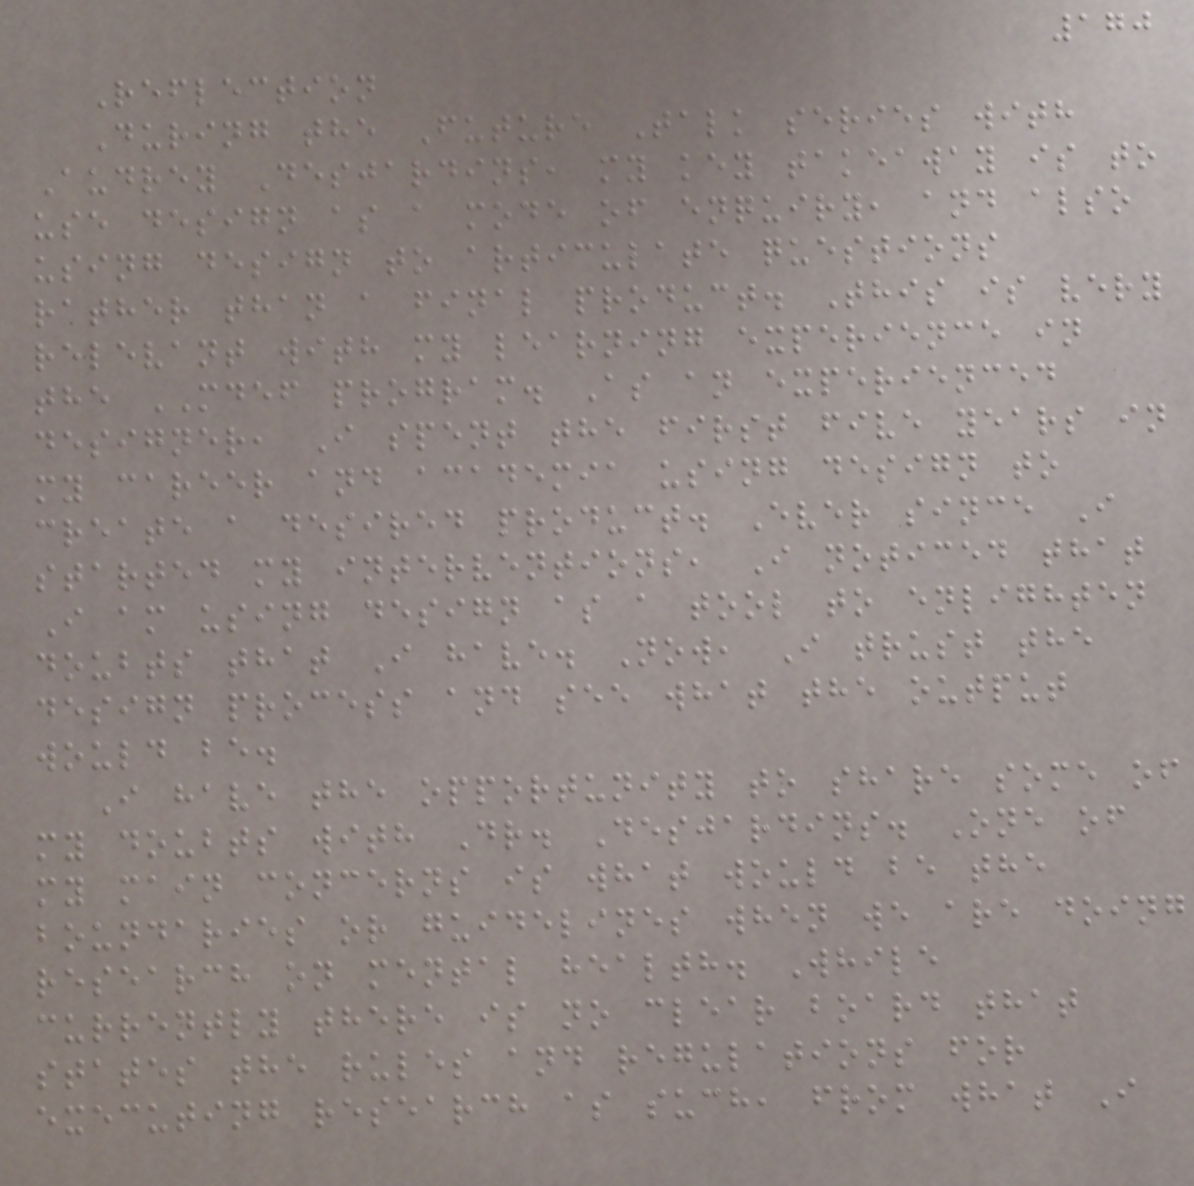170
Reflection
During the Future Talk series with
Audrey Desjardins, my key takeaway is to
use design as a mode of enquiry, and also
using design to articulate questions
rather than a final product. This is very
relevant with my learning experience in
the MDEF program. As an experienced
designer, I spent the first five years in
my career and academia using design to
create a desired product. Ever since I
started my interventions, I noticed that
I am using design as a tool to enlighten
doubts that I have. Now, I trust the
design process and see what the output
would be.
I have the opportunity to share some of
my doubts with Dr. Desjardins. One of
my main concerns is what would be the
boundaries or guidelines when we are doing
research on mental health. While
currently there is no clear board that
states the rules and regulations for
executing research as such, from what I
